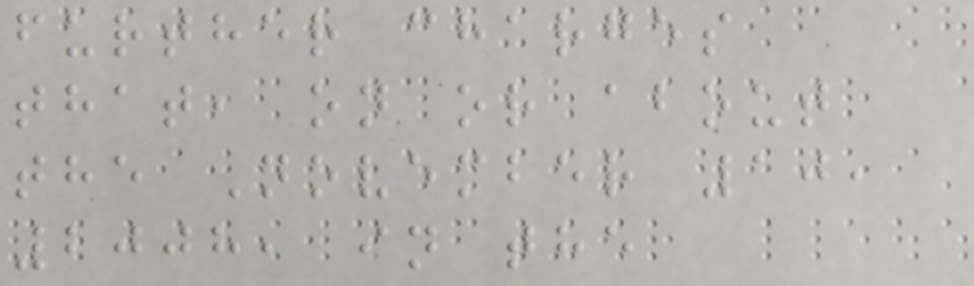further charges
that, on or about
the November 10,
2008, in the
